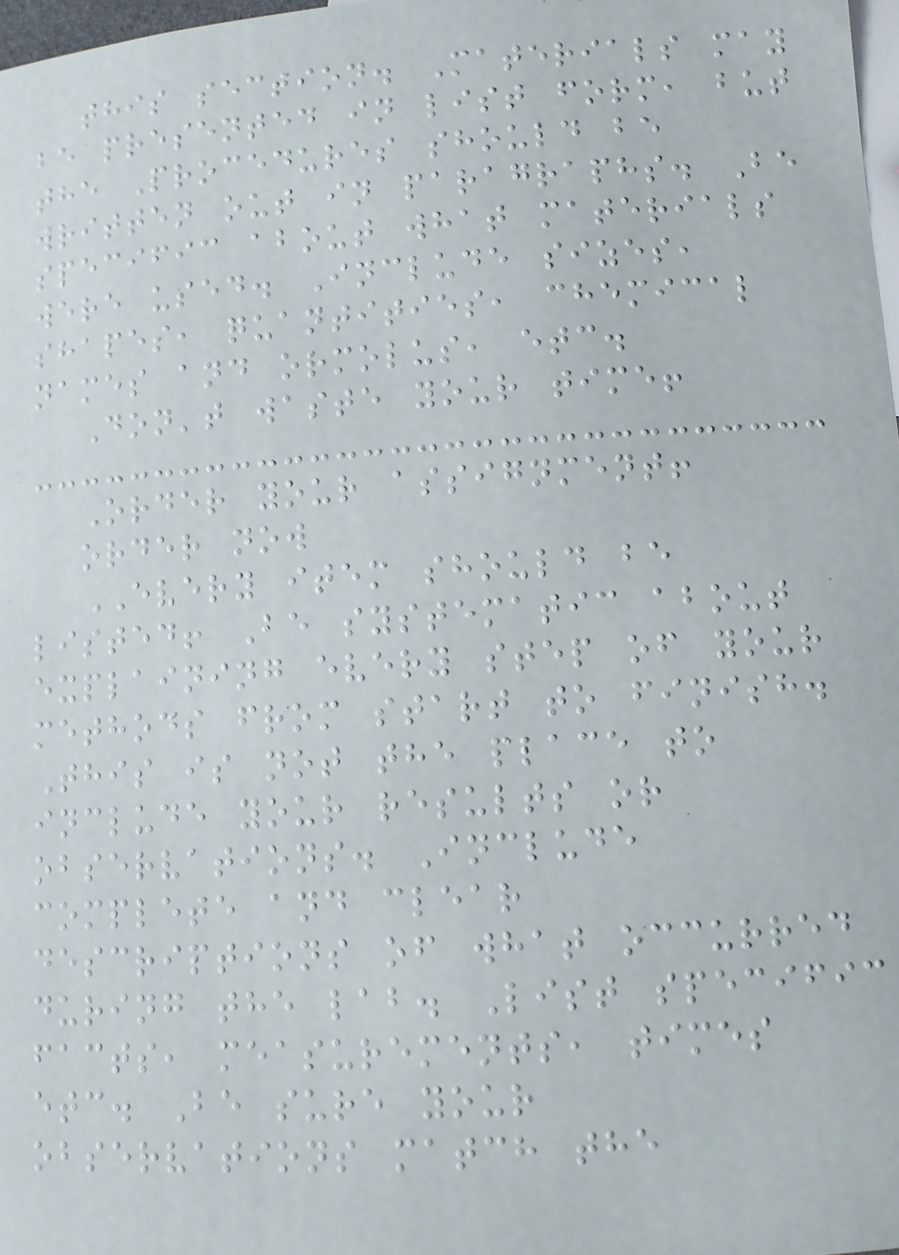this section. Materials may
be presented in list form, but
the Procedures should be
written out in paragraphs. Be
specific about what materials
were used. Include sizes,
shapes, quantities, chemical
names and ormolus, etc.
Don't waste your time!
Order your assignment!
order now
EVERY item should be
listed! Be systematic about
explaining every step of your
methods from start to finish.
This is not the place to
include your results or
observations. Include
complete and clear
descriptions of what occurred
during the lab. List specific
facts, measurements, times
etc. Be sure your
observations match the
